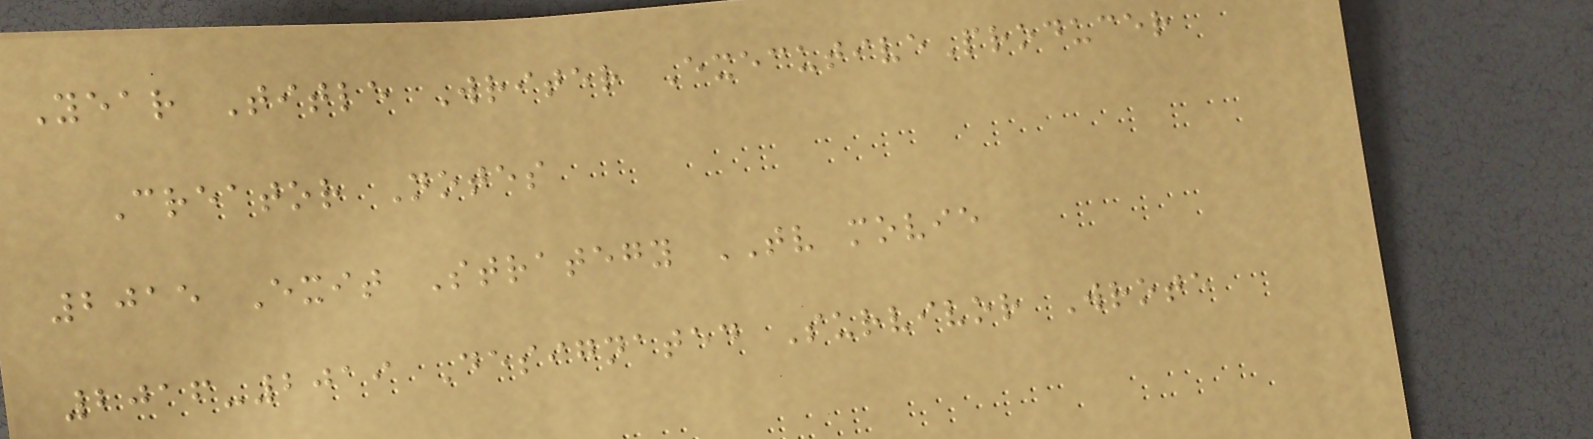Year Title Writer ExecutiveProducer
Creator Notes
2015 Exit Strategy TV movie
2016-2019 Designated Survivor Wrote
